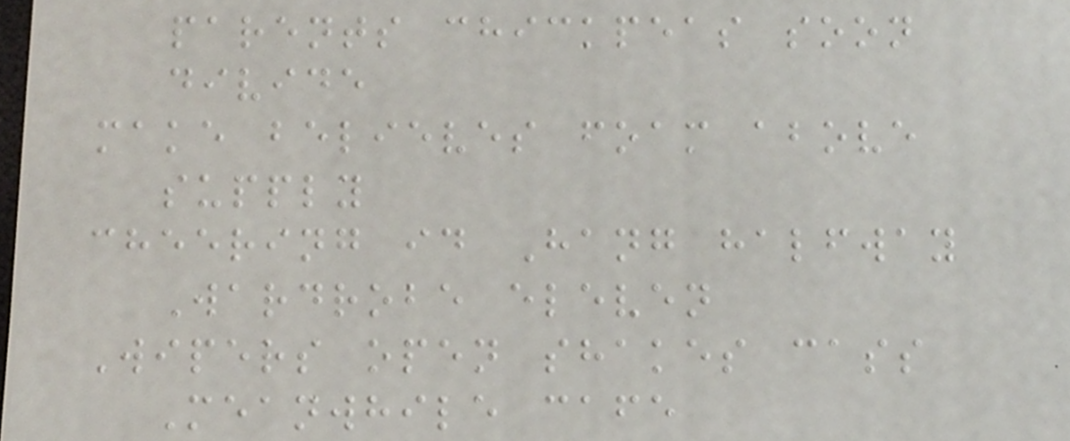parents chickpeas soon
divide
make believes foam above
supply
cheering id Hang halfway
Wardrobe eleven
Wipers open shakes cass
Meanwhile cafe
